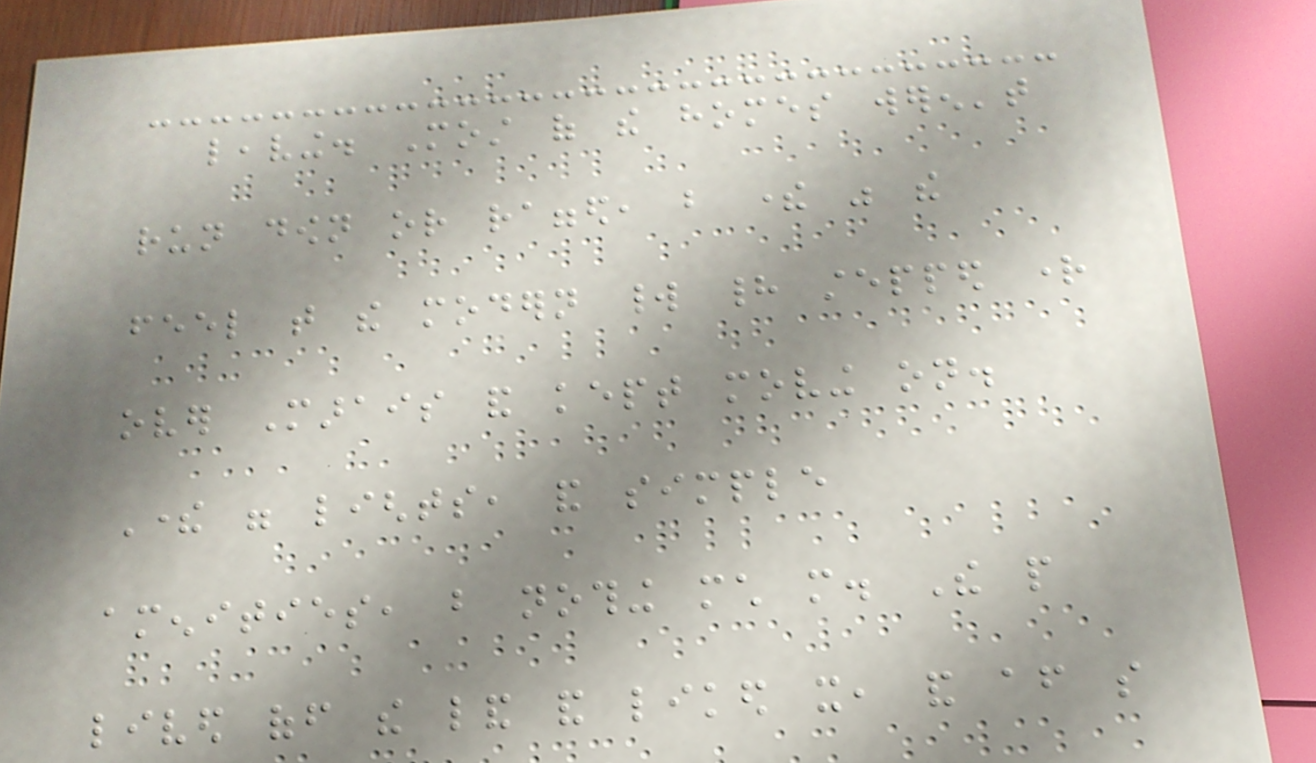leaving. Most of the homes weren't
run down or ragged, but there was the
feel that the modern world had stepped right
over Marais and kept moving on.
There were lights, and simple
amenities, but nothing much more. The people
lived off the land and liked it, and after so
